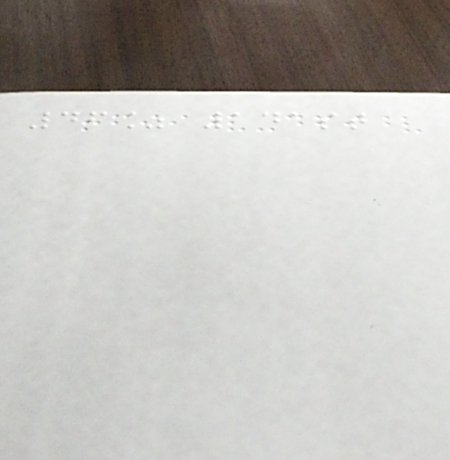46% 141st
